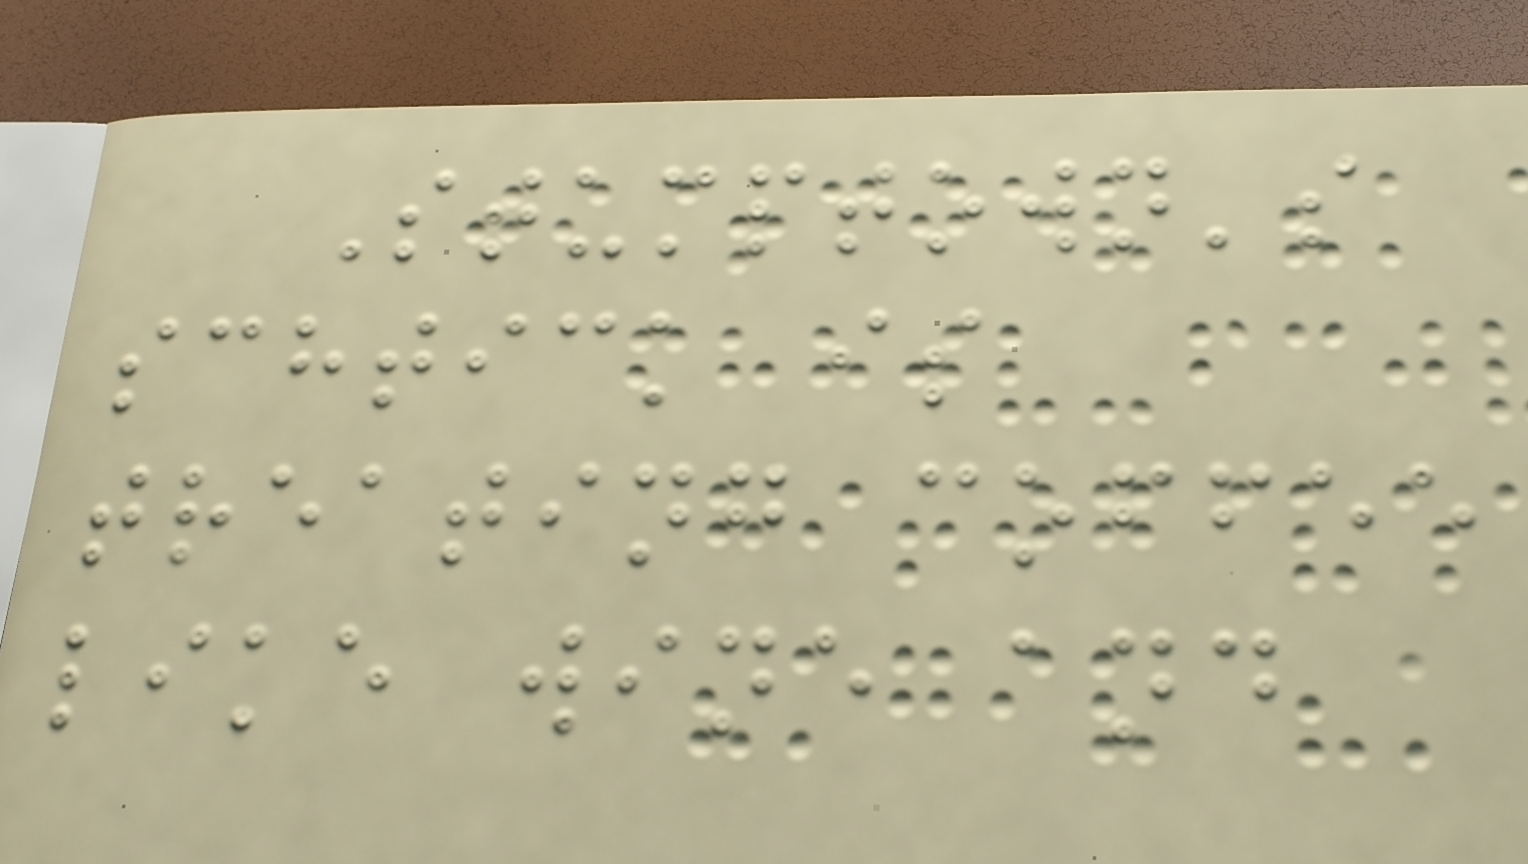Stumptown's
schtick is
treating coffee
like wine and
